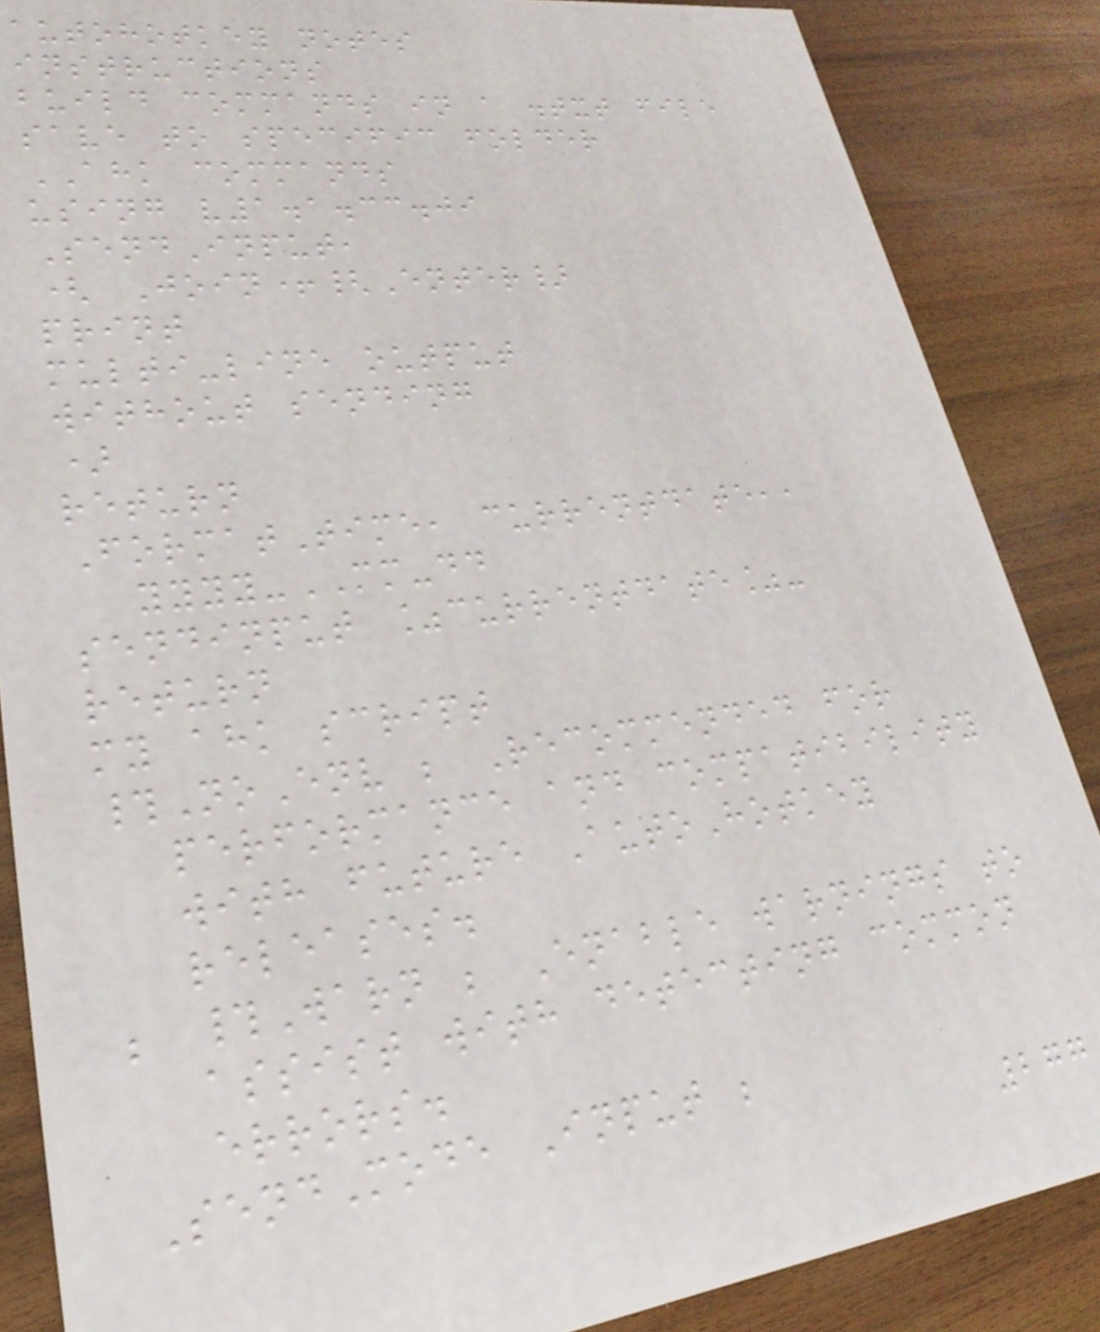autohotkey notes
instructions
build commands in a .txt file
save to specific folder
AHK commands
using v1.1.33.09
SendInput,
( Join+{Enter}
print
multi-line output
without sending
)
return
FormatTime, currentdate,,
yyyy-MM-dd
sendinput %currentdate%-
return
my ahk script
#NoEnv ; Recommended for
performance and compatibility
with future AutoHotkey
releases.
; #Warn ; Enable warnings to
assist with detecting common
errors.
SendMode Input ;
277
